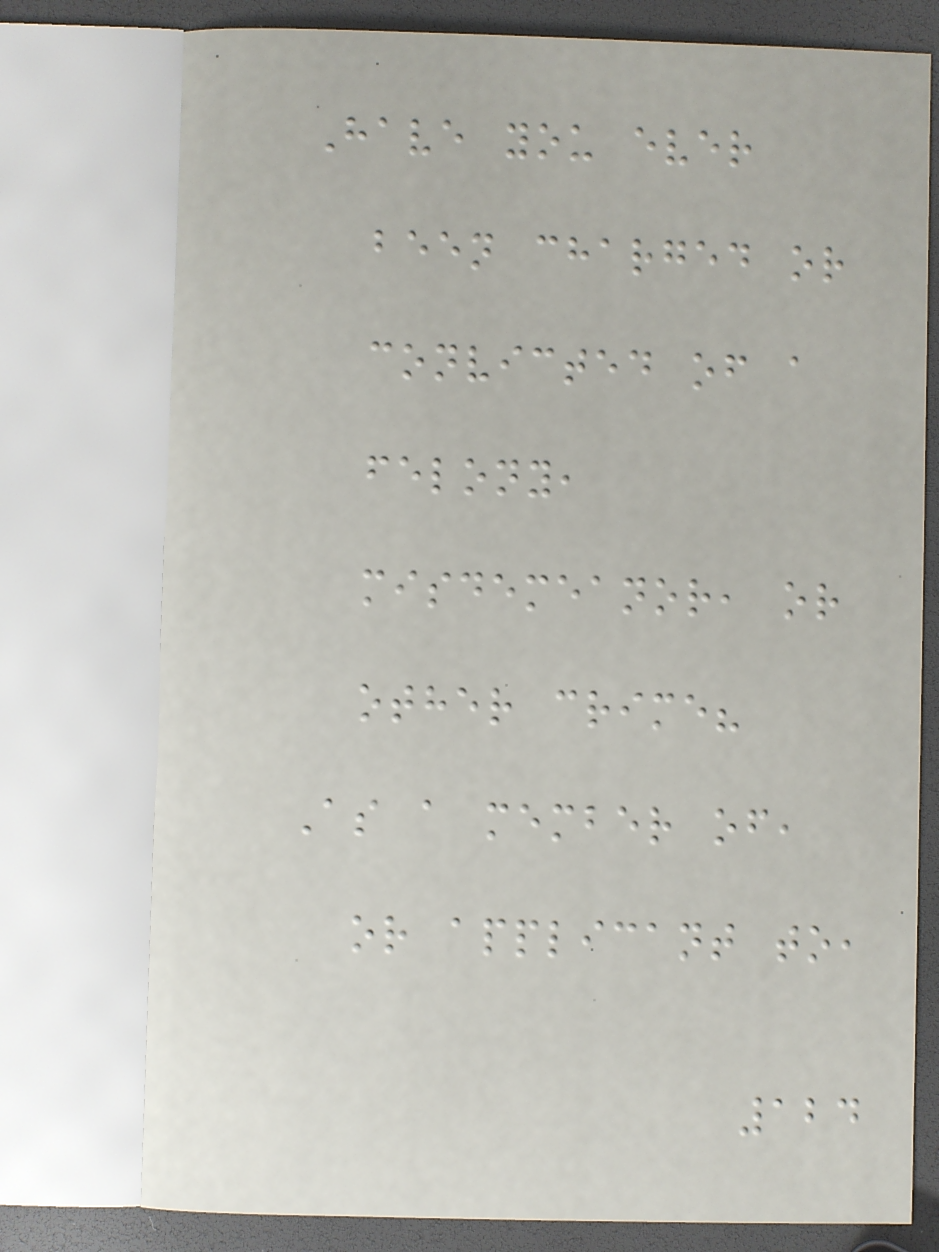Have you ever
been charged or
convicted of a
felony,
misdemeanor, or
other crime?
As a member of,
or applicant to,
124
